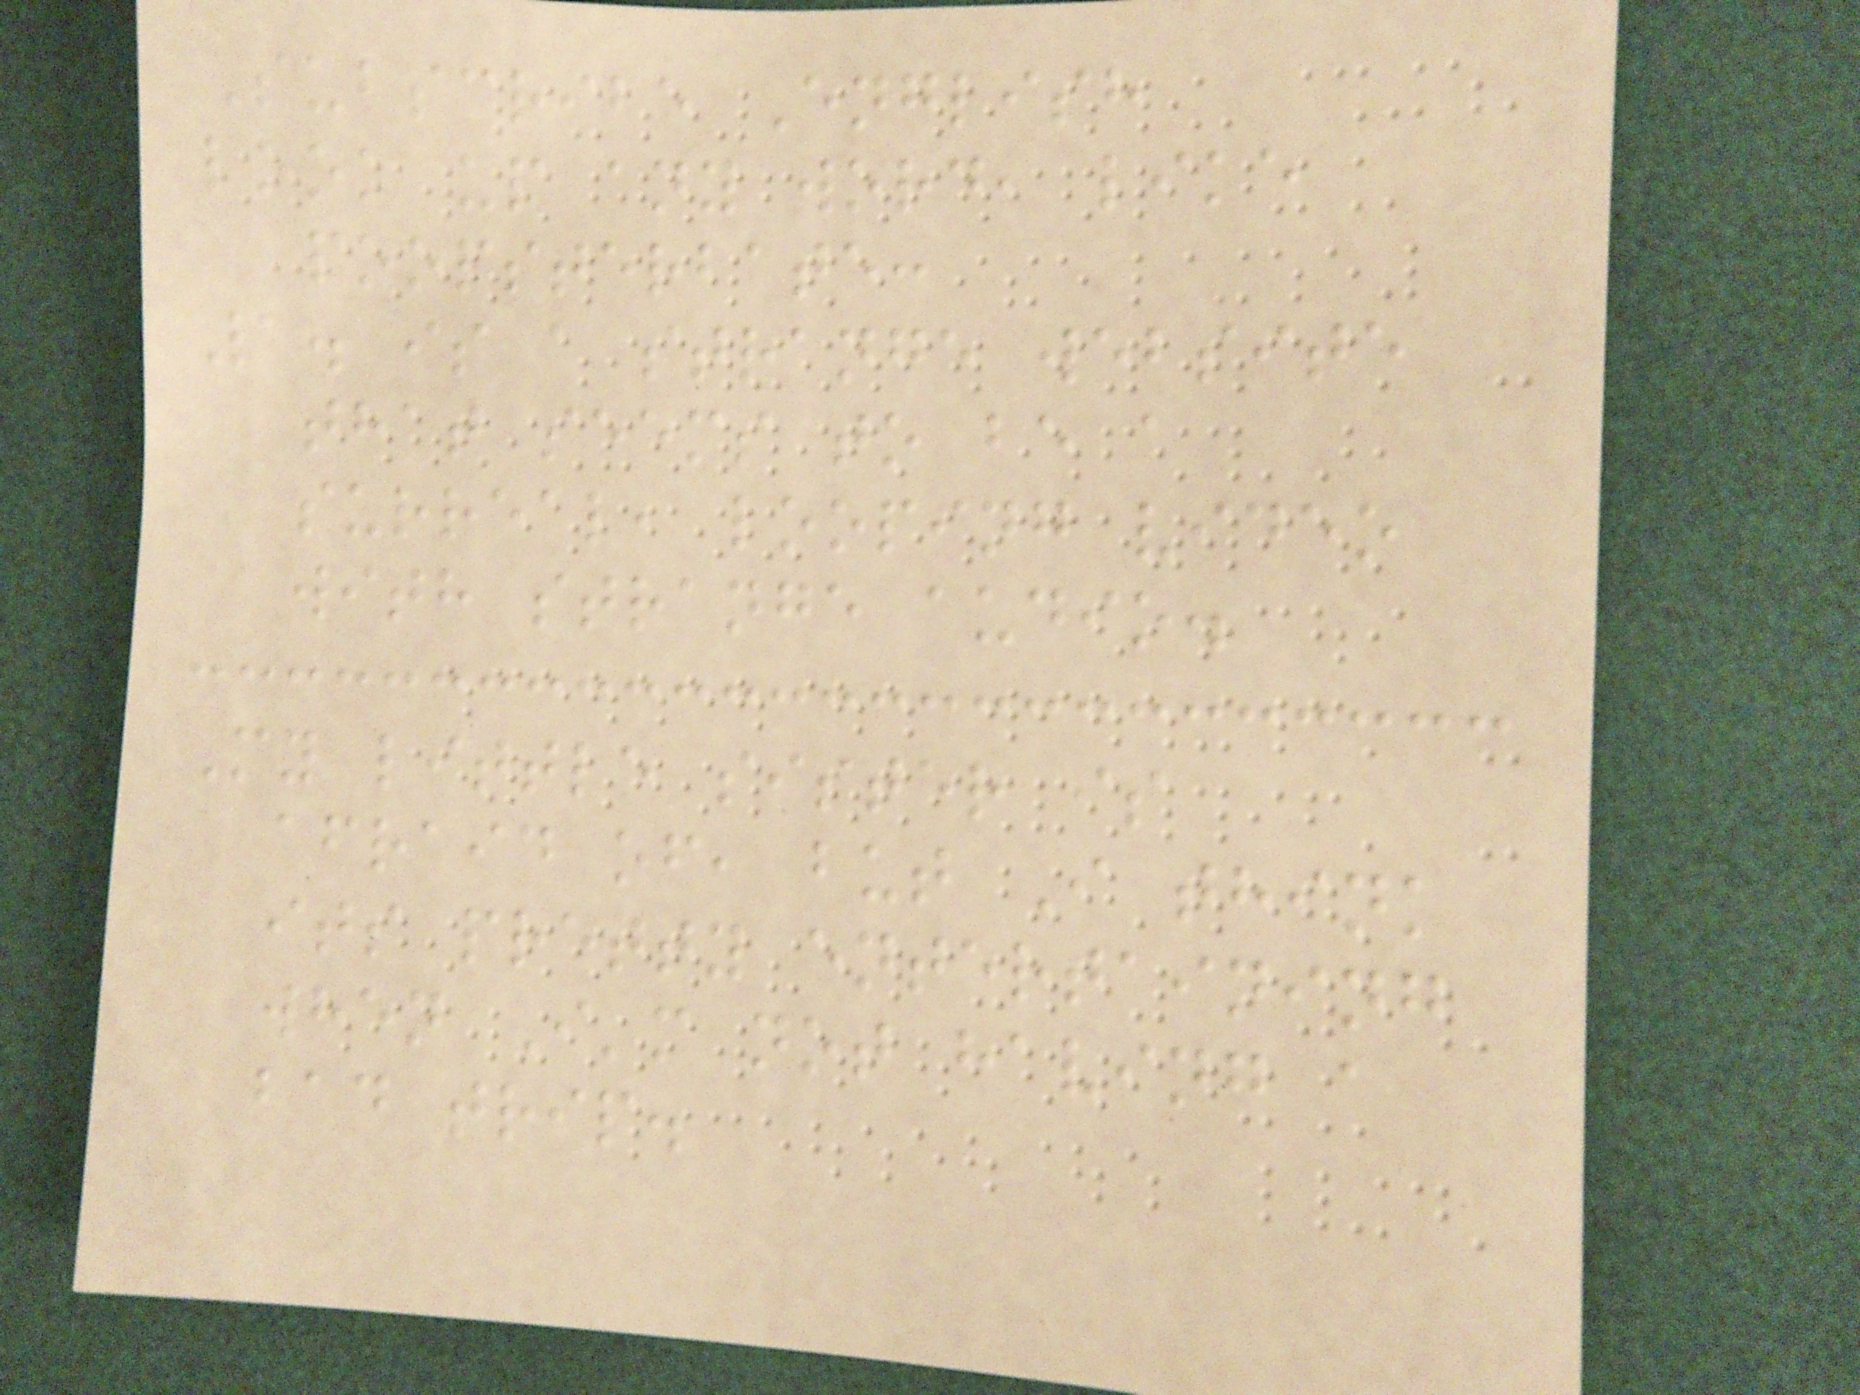Subscribe English
look up any word, like
poopsterbate:
1. is a strange website
that seems to be a
surreal, looping video
with strange audio.
My little sister is
afraid of, but I think
its pretty entertaining
when I'm not having a
bad trip.
